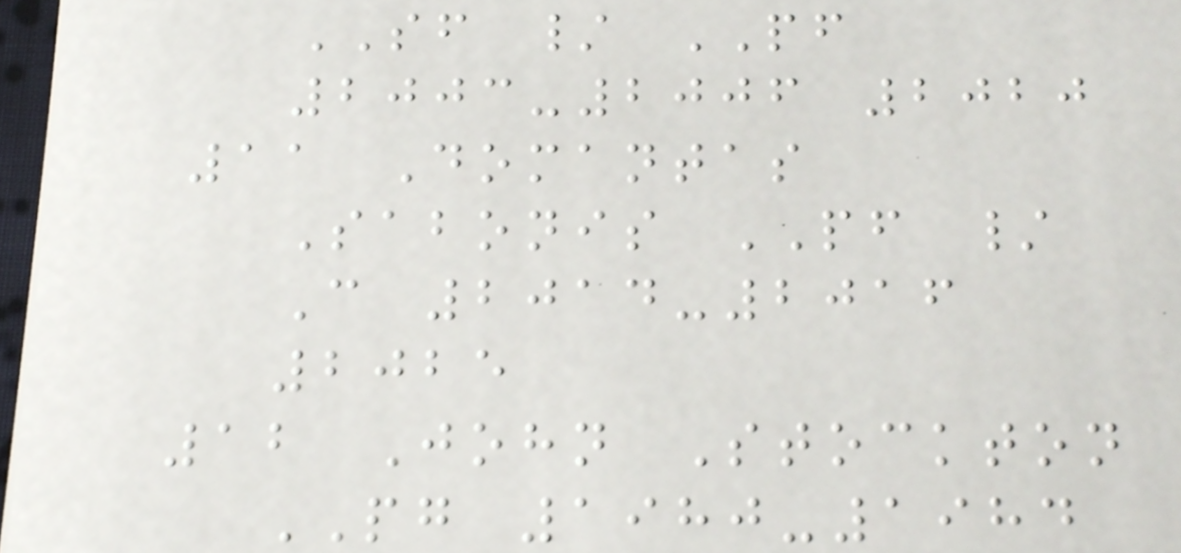SF / PF
2003-2006 2020
11 Domantas
Sabonis PF /
C 2014-2016
2025
12 John Stockton
PG 1980-1984
